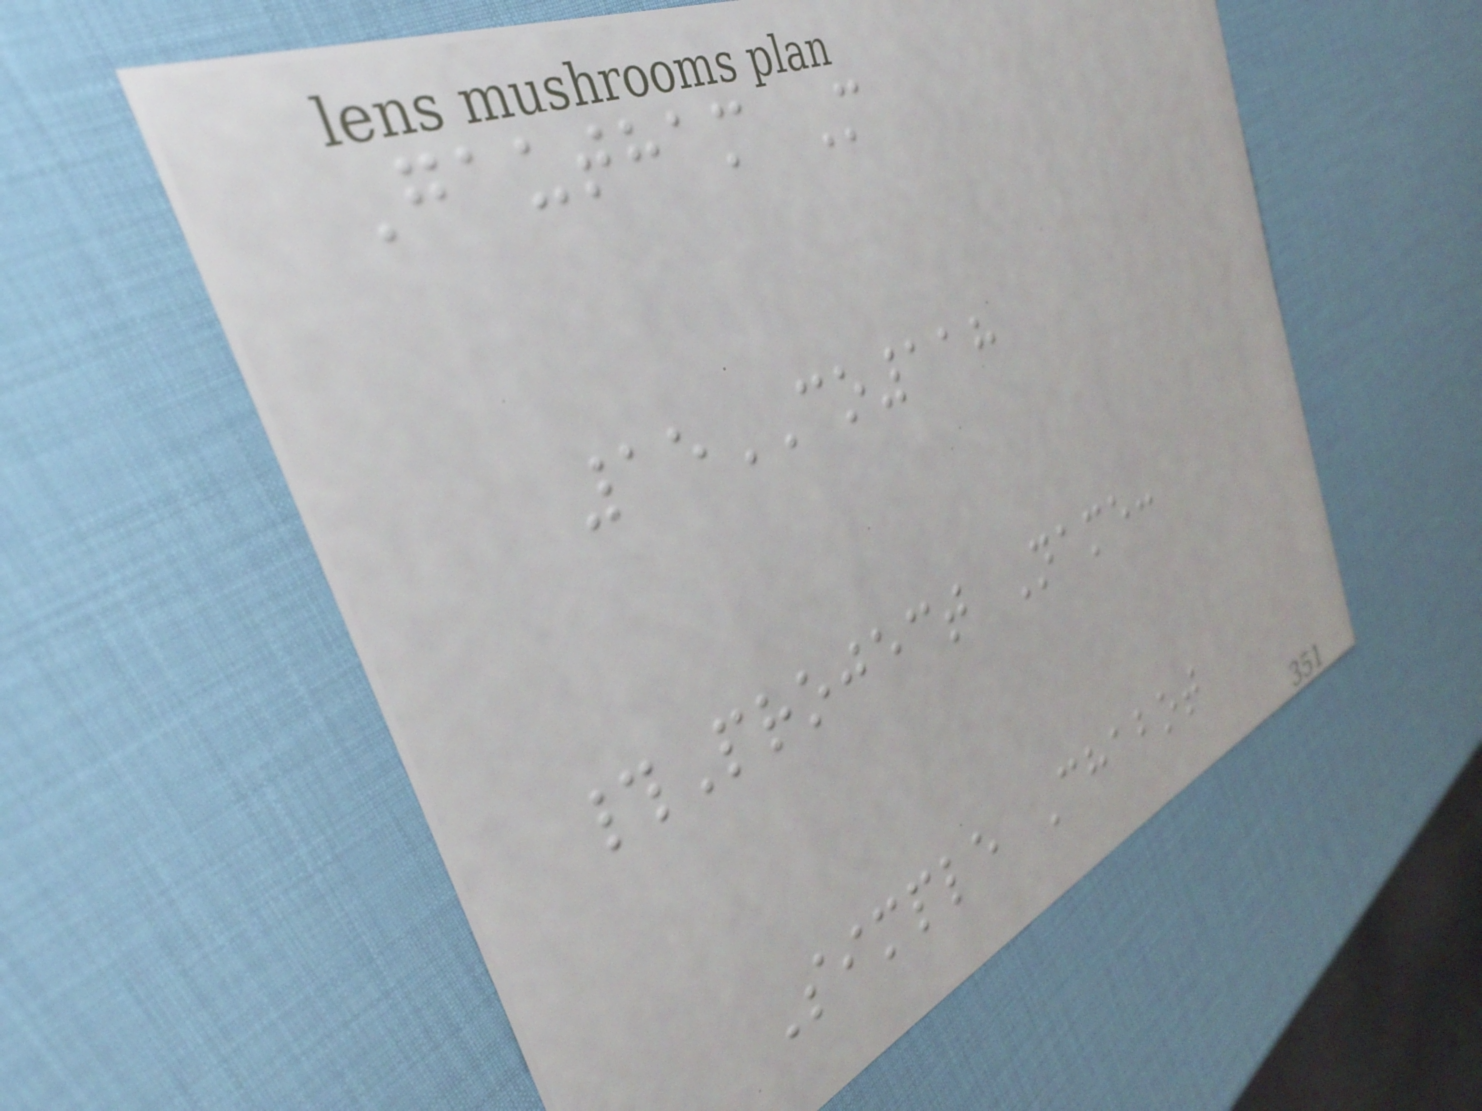Gautham M
15CO118
#Project Name:
Simple Chabot
